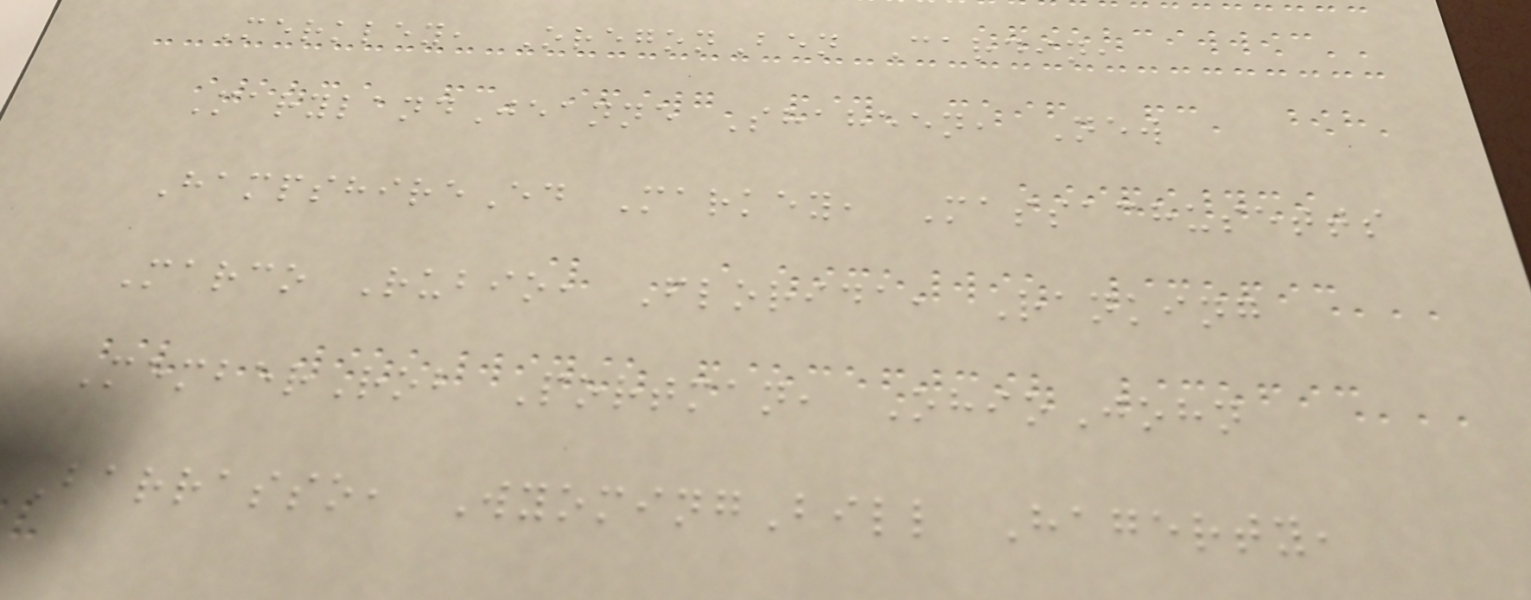Merkley, OregonBen Cardin,
MarylandJeanne Shaheen, New
HampshireEd Markey, Massachusetts
Marco Rubio, Florida, Ranking
MemberRob Portman, OhioJohn
Barrasso, WyomingBill Hagerty,
